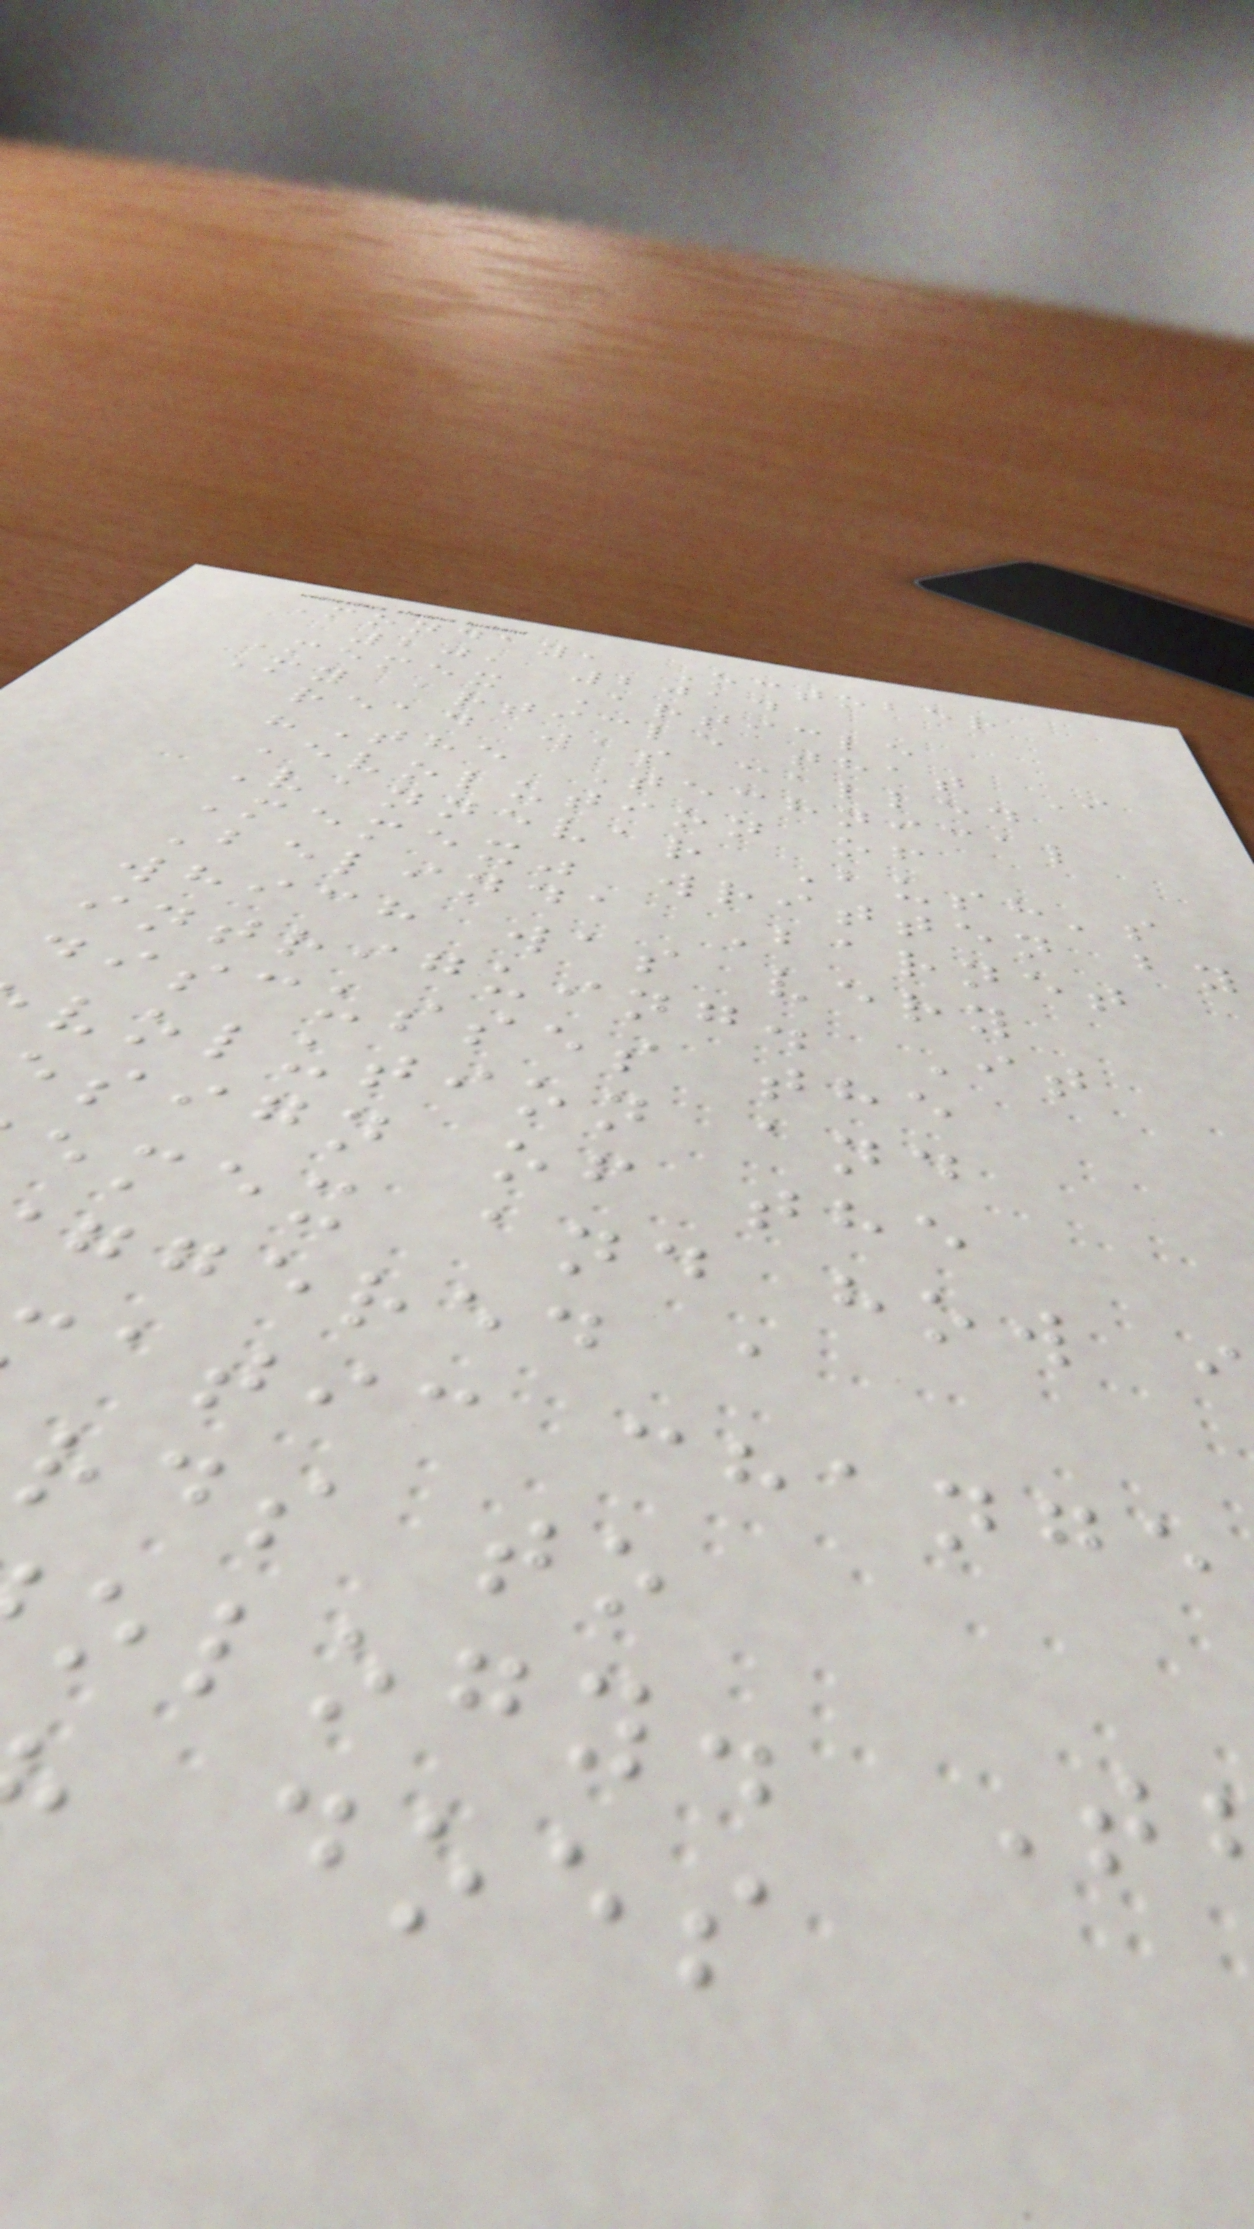Monday, October
20, 2014
Memex Article
My article that I
read was called
"The Technical
Evolution of
Vannevar Bush's
Memex" written by
Belinda Barnet
which was very
intriguing. It
discusses the
volution and
sign of the
emex and how
ggered a
atic change
rds to
ology. T
does
